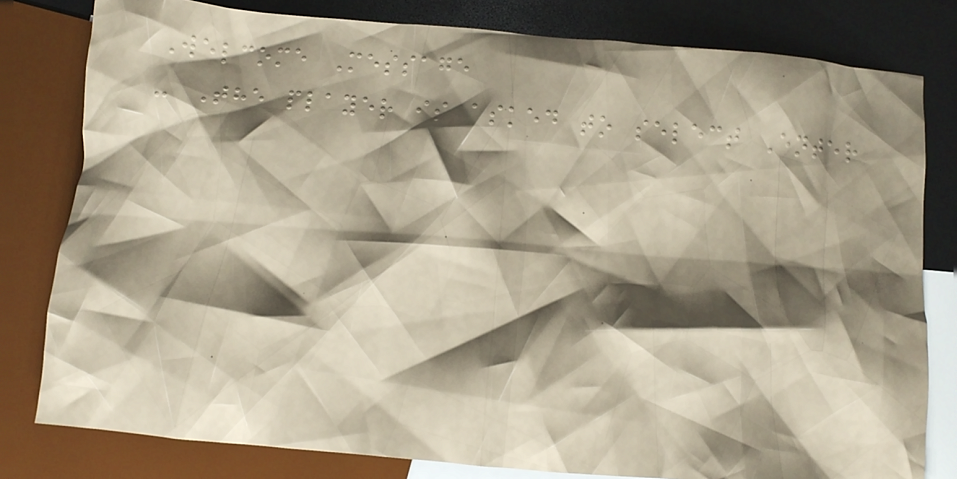Welcome Message
- The player is asked to select Enter
